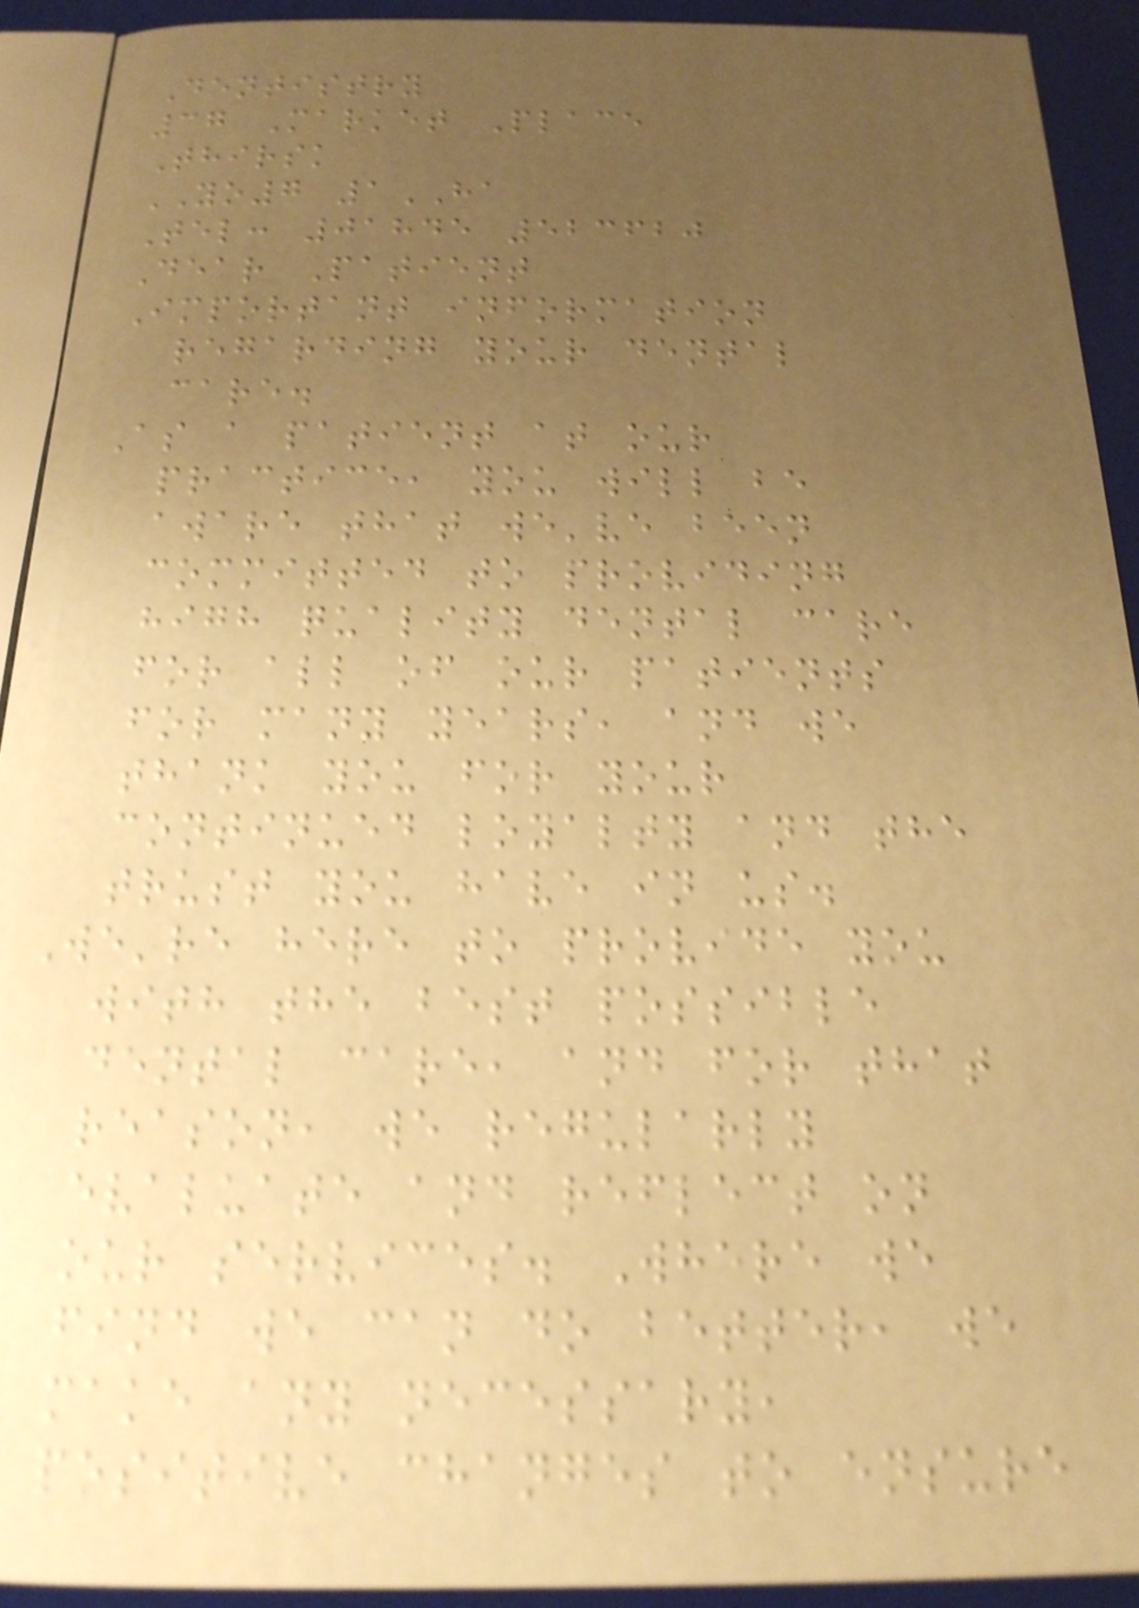Dentistry
37 Market Place
Thirsk
YO7 1HA
Tel: 01845 523620
Dear Patient
Important information
regarding your dental
care.
As a patient at our
practice, you will be
aware that we've been
committed to providing
high quality dental care
for all of our patients
for many years, and we
thank you for your
continued loyalty and the
trust you have in us.
We're here to provide you
with the best possible
dental care, and for that
reason, we regularly
evaluate and reflect on
our services. Where we
find we can do better, we
make any necessary,
positive changes to ensure
